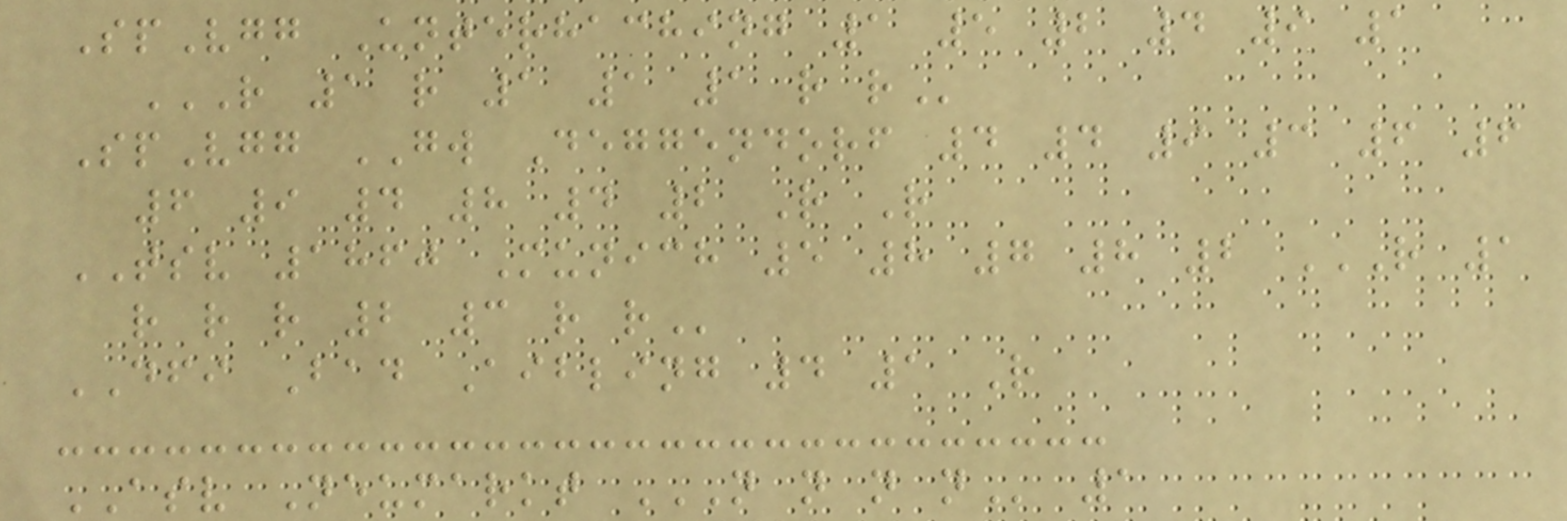SpVgg Unterhaching 1 5 2 4 9 1
R 1 R 1 1 1 R R
SpVgg GW Deggendorf 4 4 9 3 6 6
6 9 4 8 4 2 R R
TSV 1860 Munich 5 8 7 8 2 R 1
R R R 2 3 R R
DFI Bad Aibling 4 1 R
ASV Neumarkt N N N N 1
